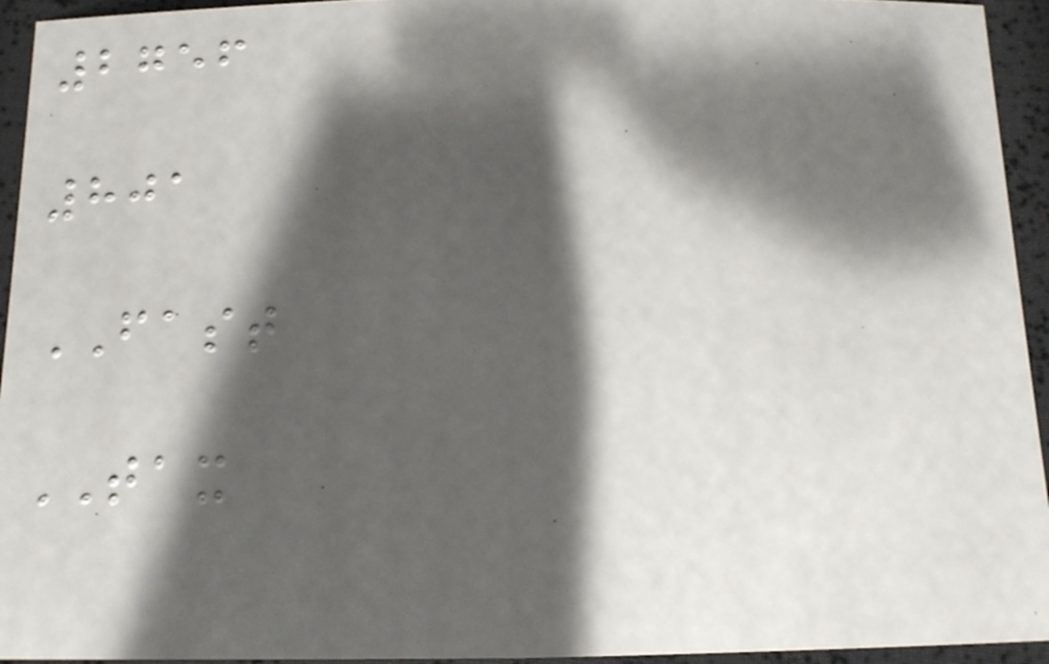2756
801
FAST
TAX
